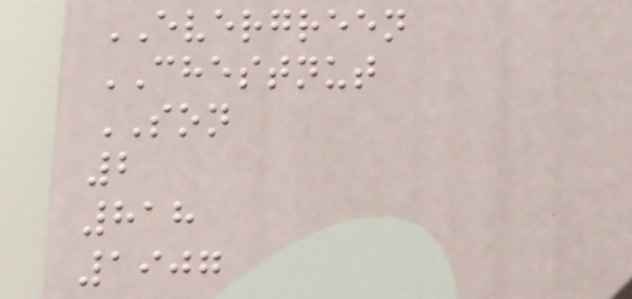EVERGREEN
CHESTNUT
SON
2
818
1907
